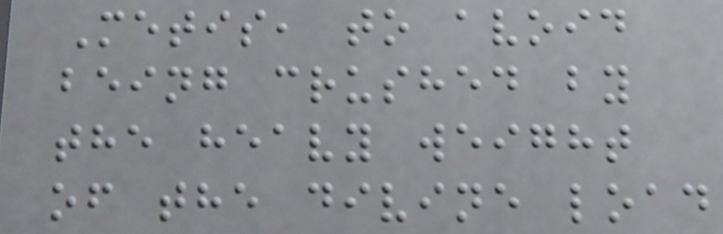Metis, to avoid
being crushed by
the heavy weight
of the divine load
